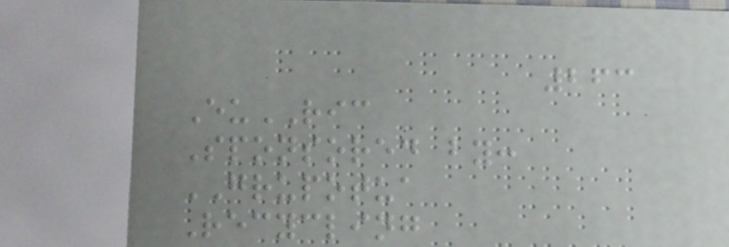263
EuRIC
Sponsored by:
GRUPOTUA
Recycling
